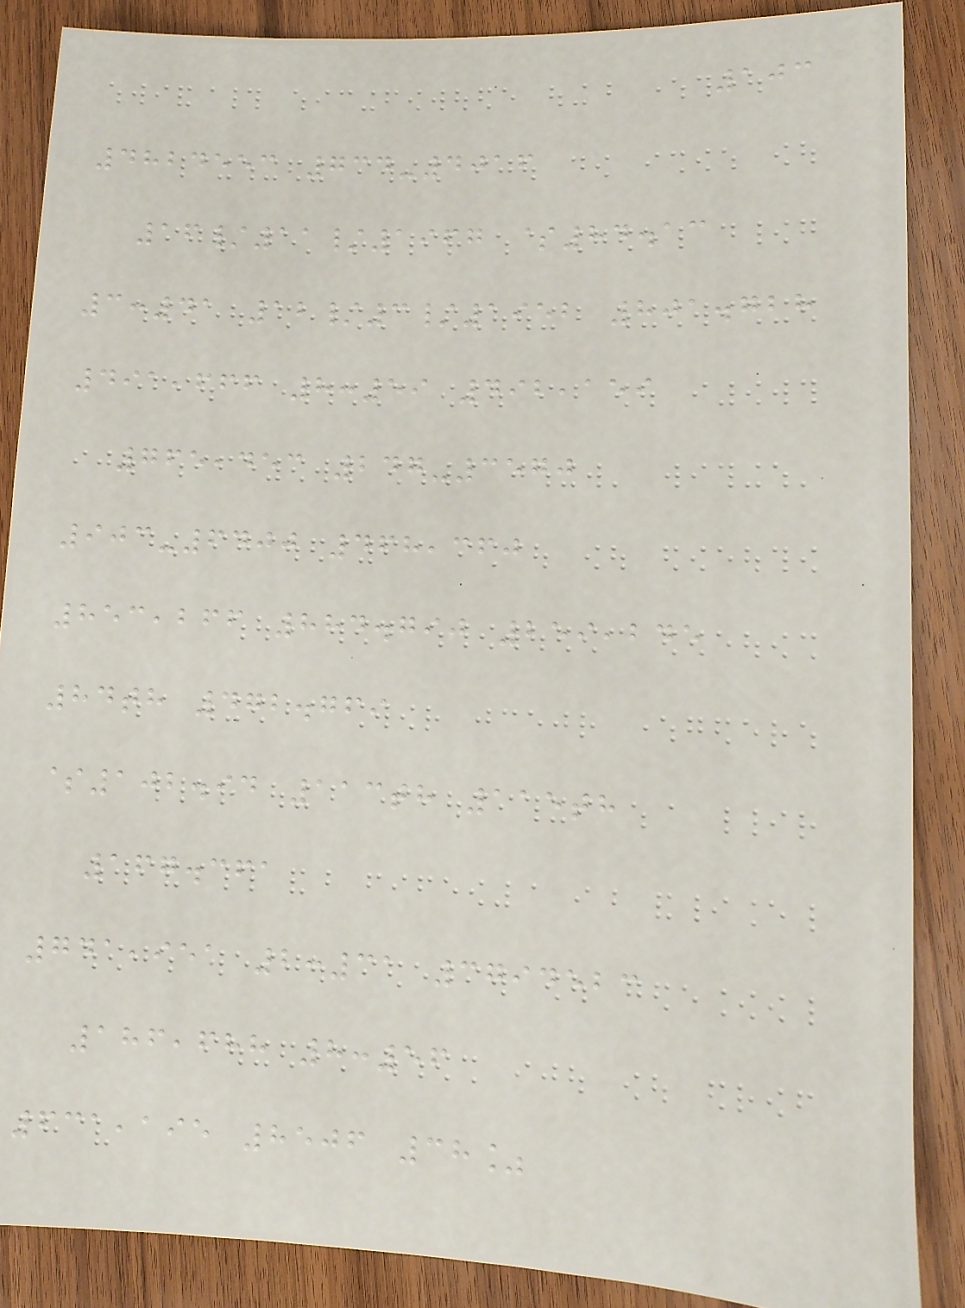103
4824553 734-4016
16/11/1967 $84.13
3:41 12/3/1952 801.728
491,666 8:59 492,159
765,453 247-3570
903-6400 468,360
853,266 884.790 259,245
84th 472.769
$102.94 113th 115th
167.361
741,951 2:31 3794523
186,688 8:56
631,195 8506 38%
